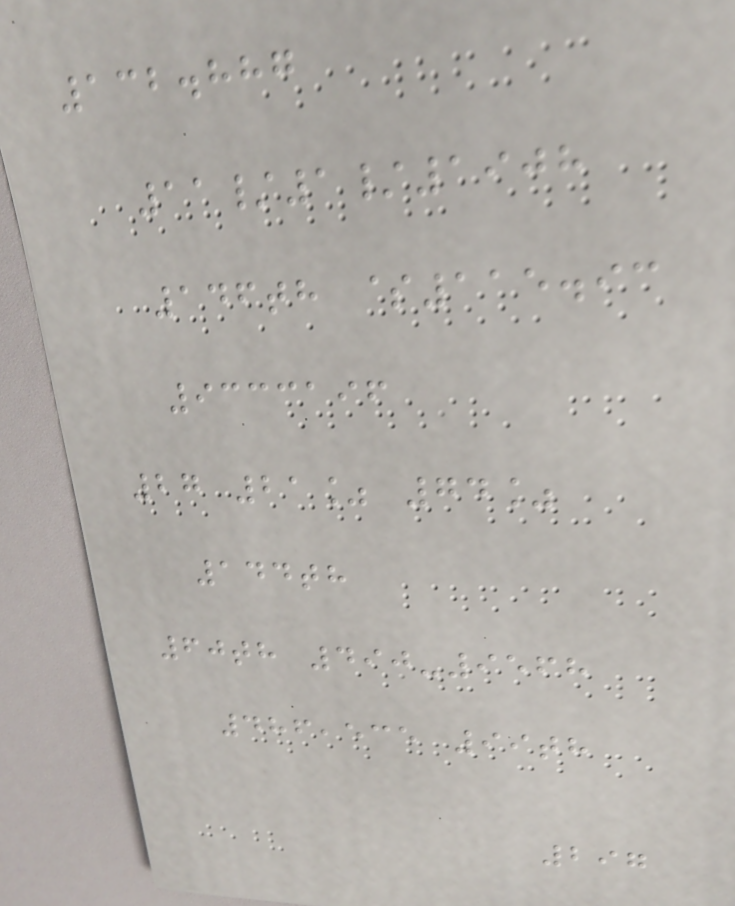132.887
11/1/1908
146th $115.93
9333196
27 21% 74%
144th
60th 490-9568
486,535 99th
297
